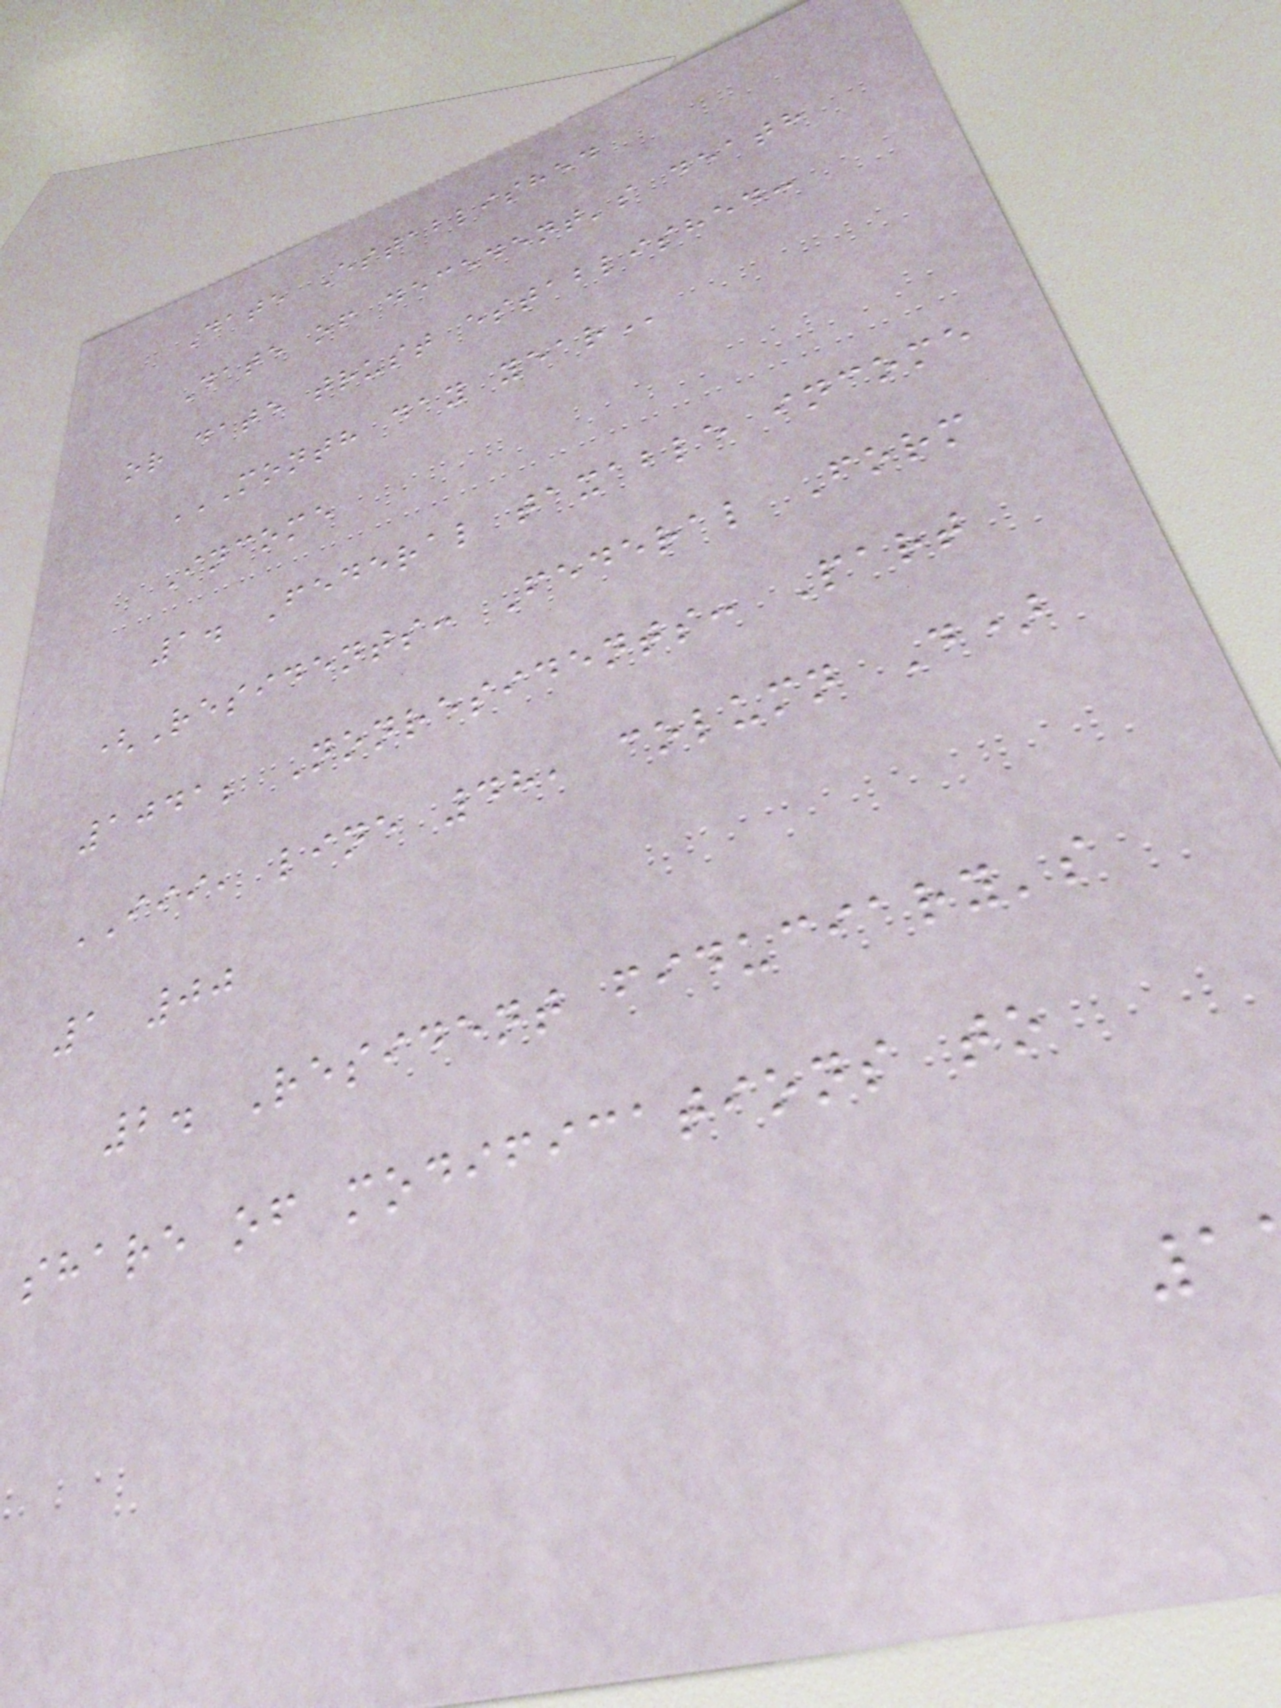Date Established
Date of decedent's death
or date trust established:
MONTH DAY YEAR
Income
1. Federal taxable income
(Residents: Federal Form
1041; Nonresidents: Part
III, line 48, column D)
1 00
2. Resident fiduciary's
share of modifications to
